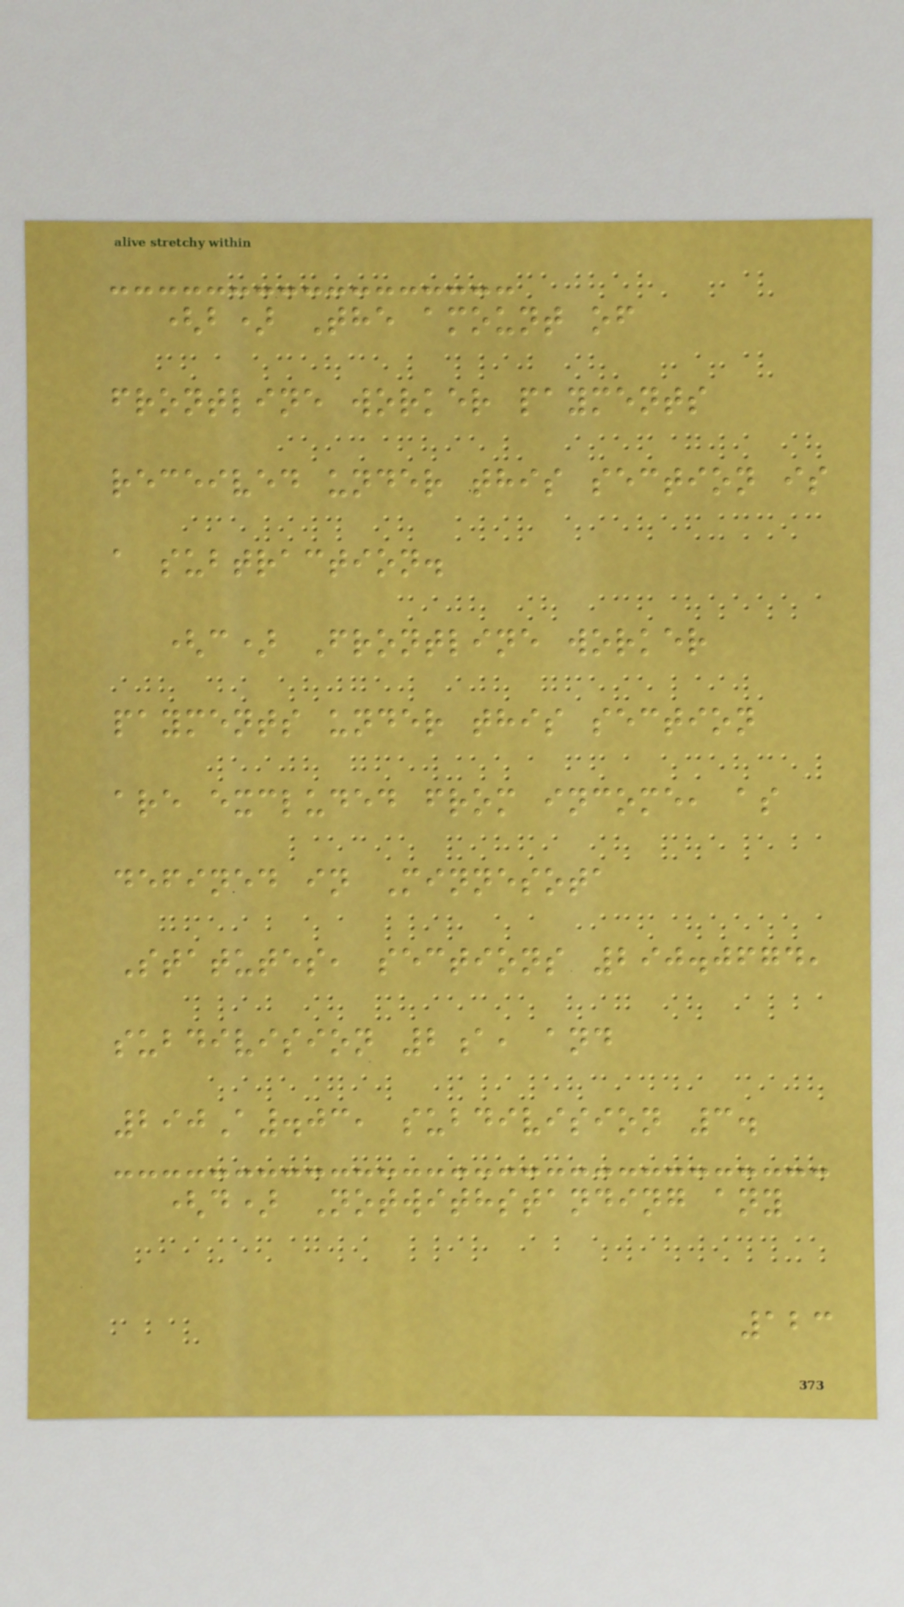(b) The amount of
frontline worker payments
received under this section is
a subtraction.
(c) Frontline worker
payments under this section
are excluded from income, as
defined in Minnesota
Statutes, sections 290.0674,
subdivision 2a, and
290A.03, subdivision 3.
(d) Notwithstanding any
123
